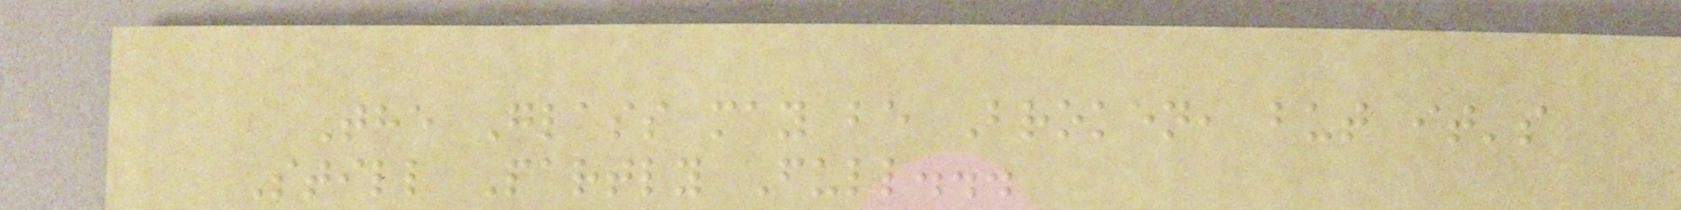The Glass may be Broken, but it's
Still Partly Full...
